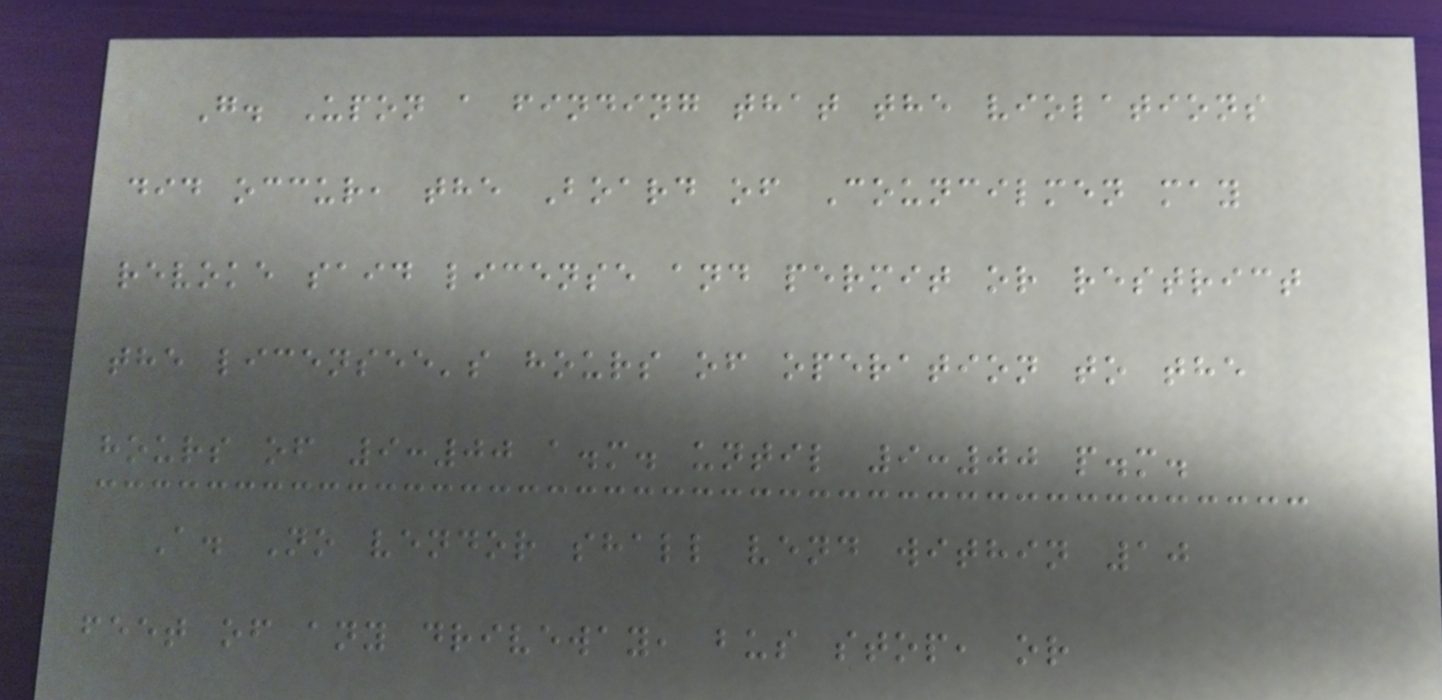G. Upon a finding that the violations
did occur, the Board of Councilmen may
revoke said license and permit or restrict
the licensee's hours of operation to the
hours of 9:00 a.m. until 9:00 p.m.
A. No vendor shall vend within 10
feet of any driveway, bus stop, or
